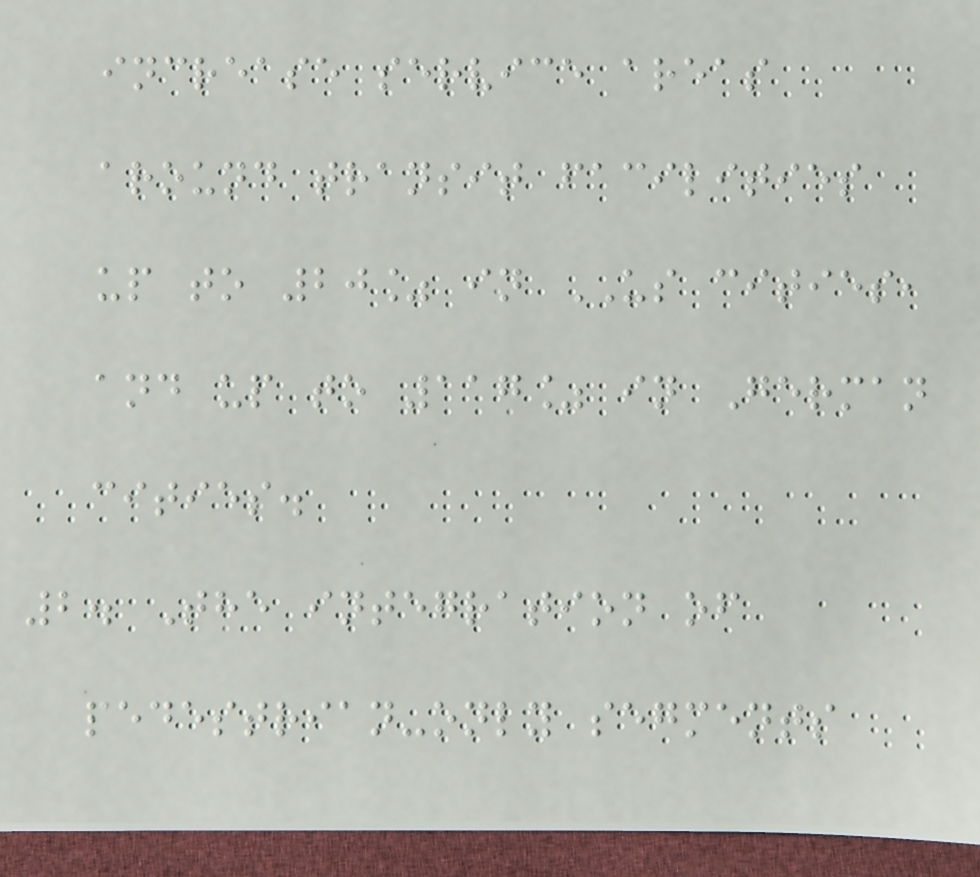increase service areas
around transit facilities
up to 20% in US cities,
and up to 117% in German
cities.
2. The integration of
pedestrian-only segments
